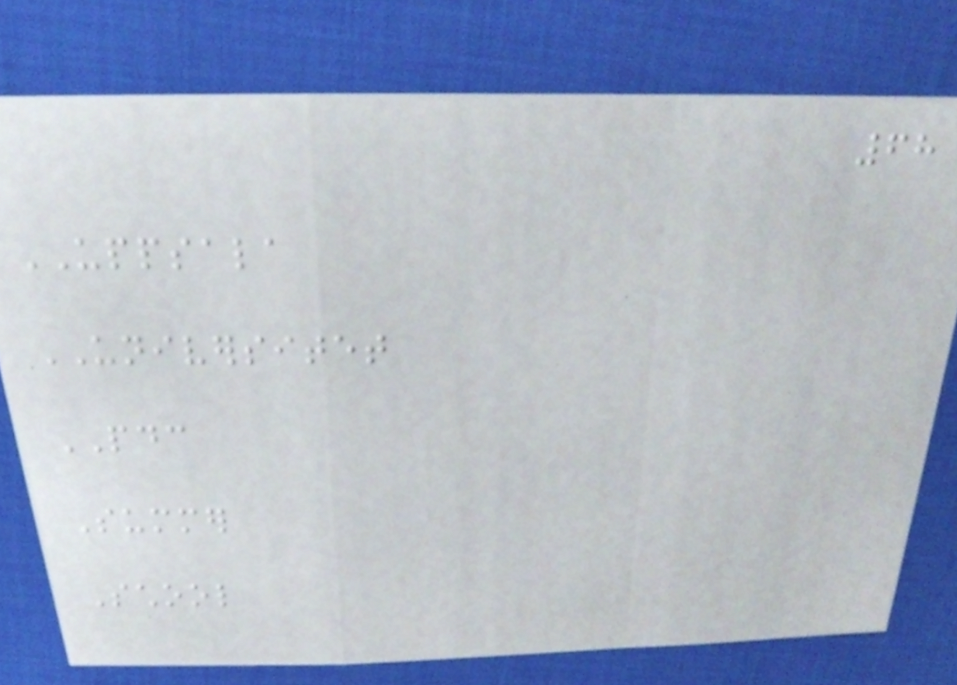68
UPPSALA
UNIVERSITET
PDC
Summer
School
